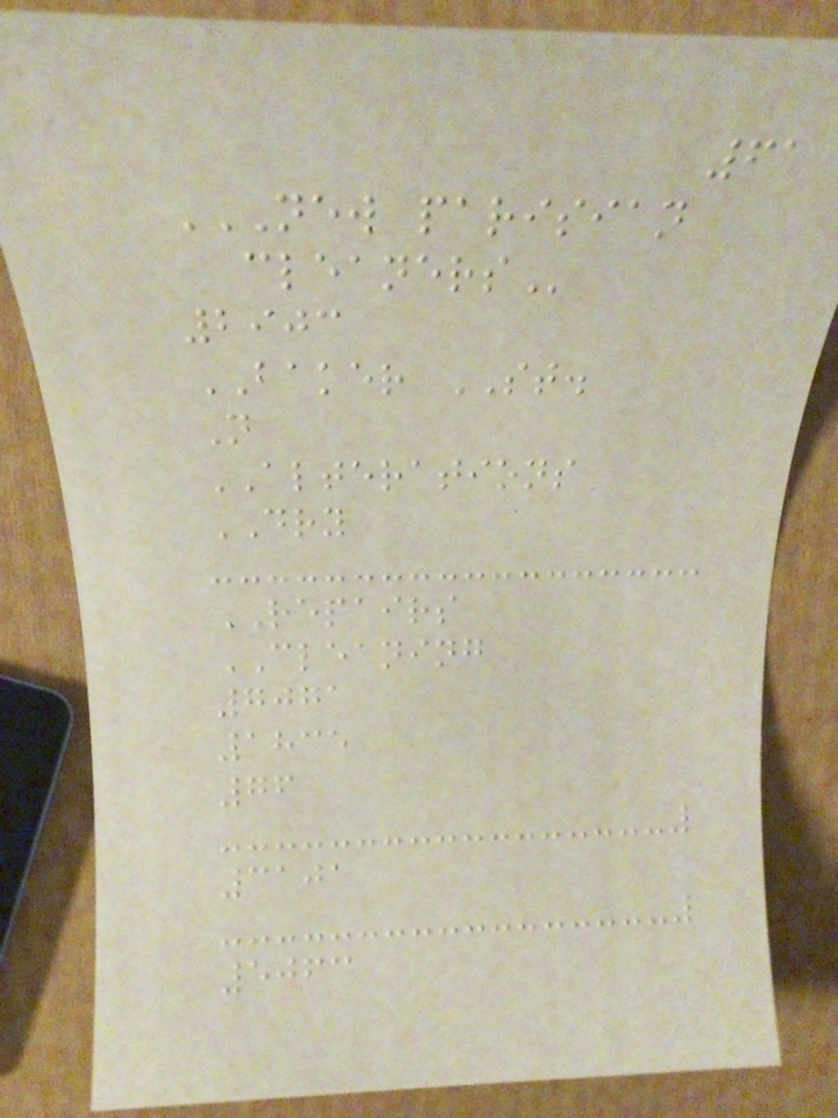61
NEW PARISIAN
CLEANERS
2903
BAKER ST.
N
ALTERATIONS
DRY
REPAIRS
CLEANING
7071
1835
76
3101
5063
